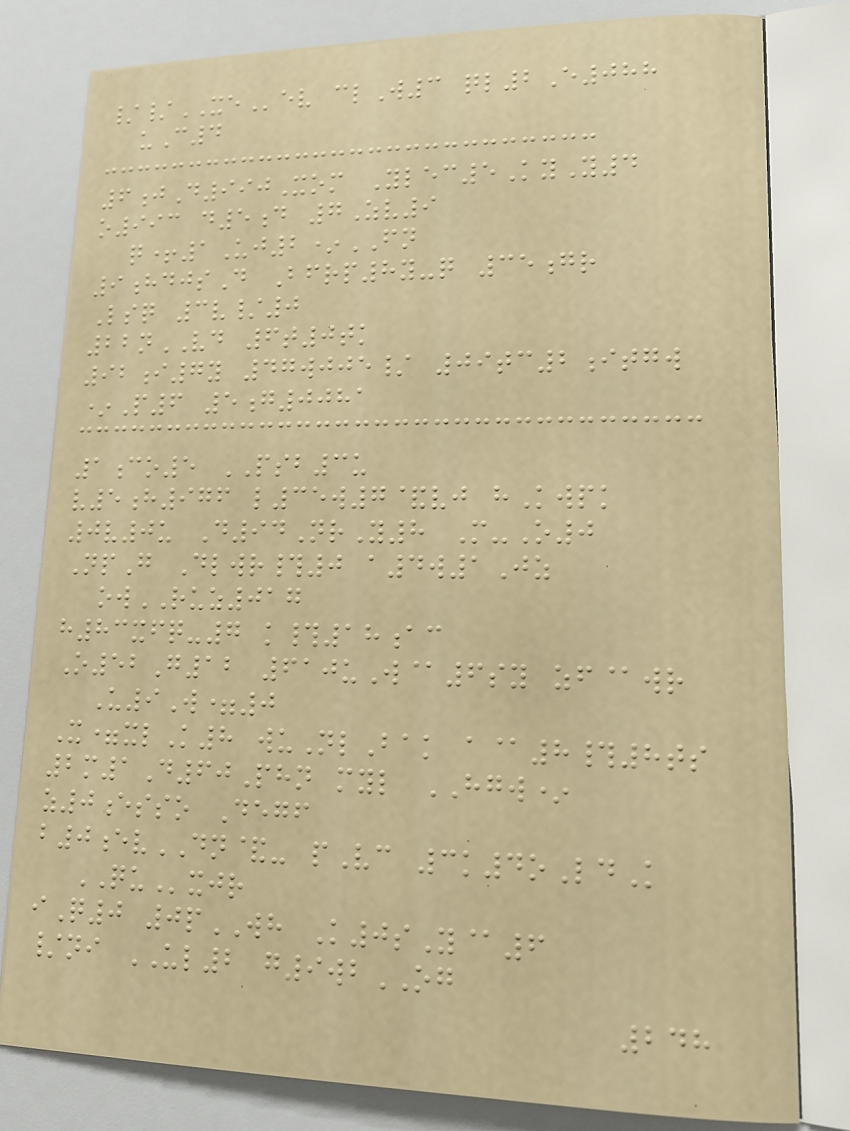//XEev clW3 ql2E088
uC4
6jD990Xom Ylec5KyY4
o993 d5d 7Zv9
q+1Uj2*FN
9hdjsD Bfrp8y-q 35gr
Lsq 3v/0
22nVD 6t0tk
92i7y 47wjje/ 09tc2itgw
*P6 5g0081
1co5 PSB3u
v5h976 l35w7&vj hKwpk
0v0u D94NrY8 M-O0
NpG Dlwr#0 a4w1Jz
owRUZ017
h83xfq-7 k#18ac
O52G12 610uW@6sy zf@wr
U9W=0
X=xlK8 wuNlBak a@8#8ts
2m1D60Phn myl HGW*
z0esso Degf
b0evDN&- pVc 3k4oLdK
QUxjr
iQ0 0pWH K0sY@6
/ni UL2 g9wbOG
248
